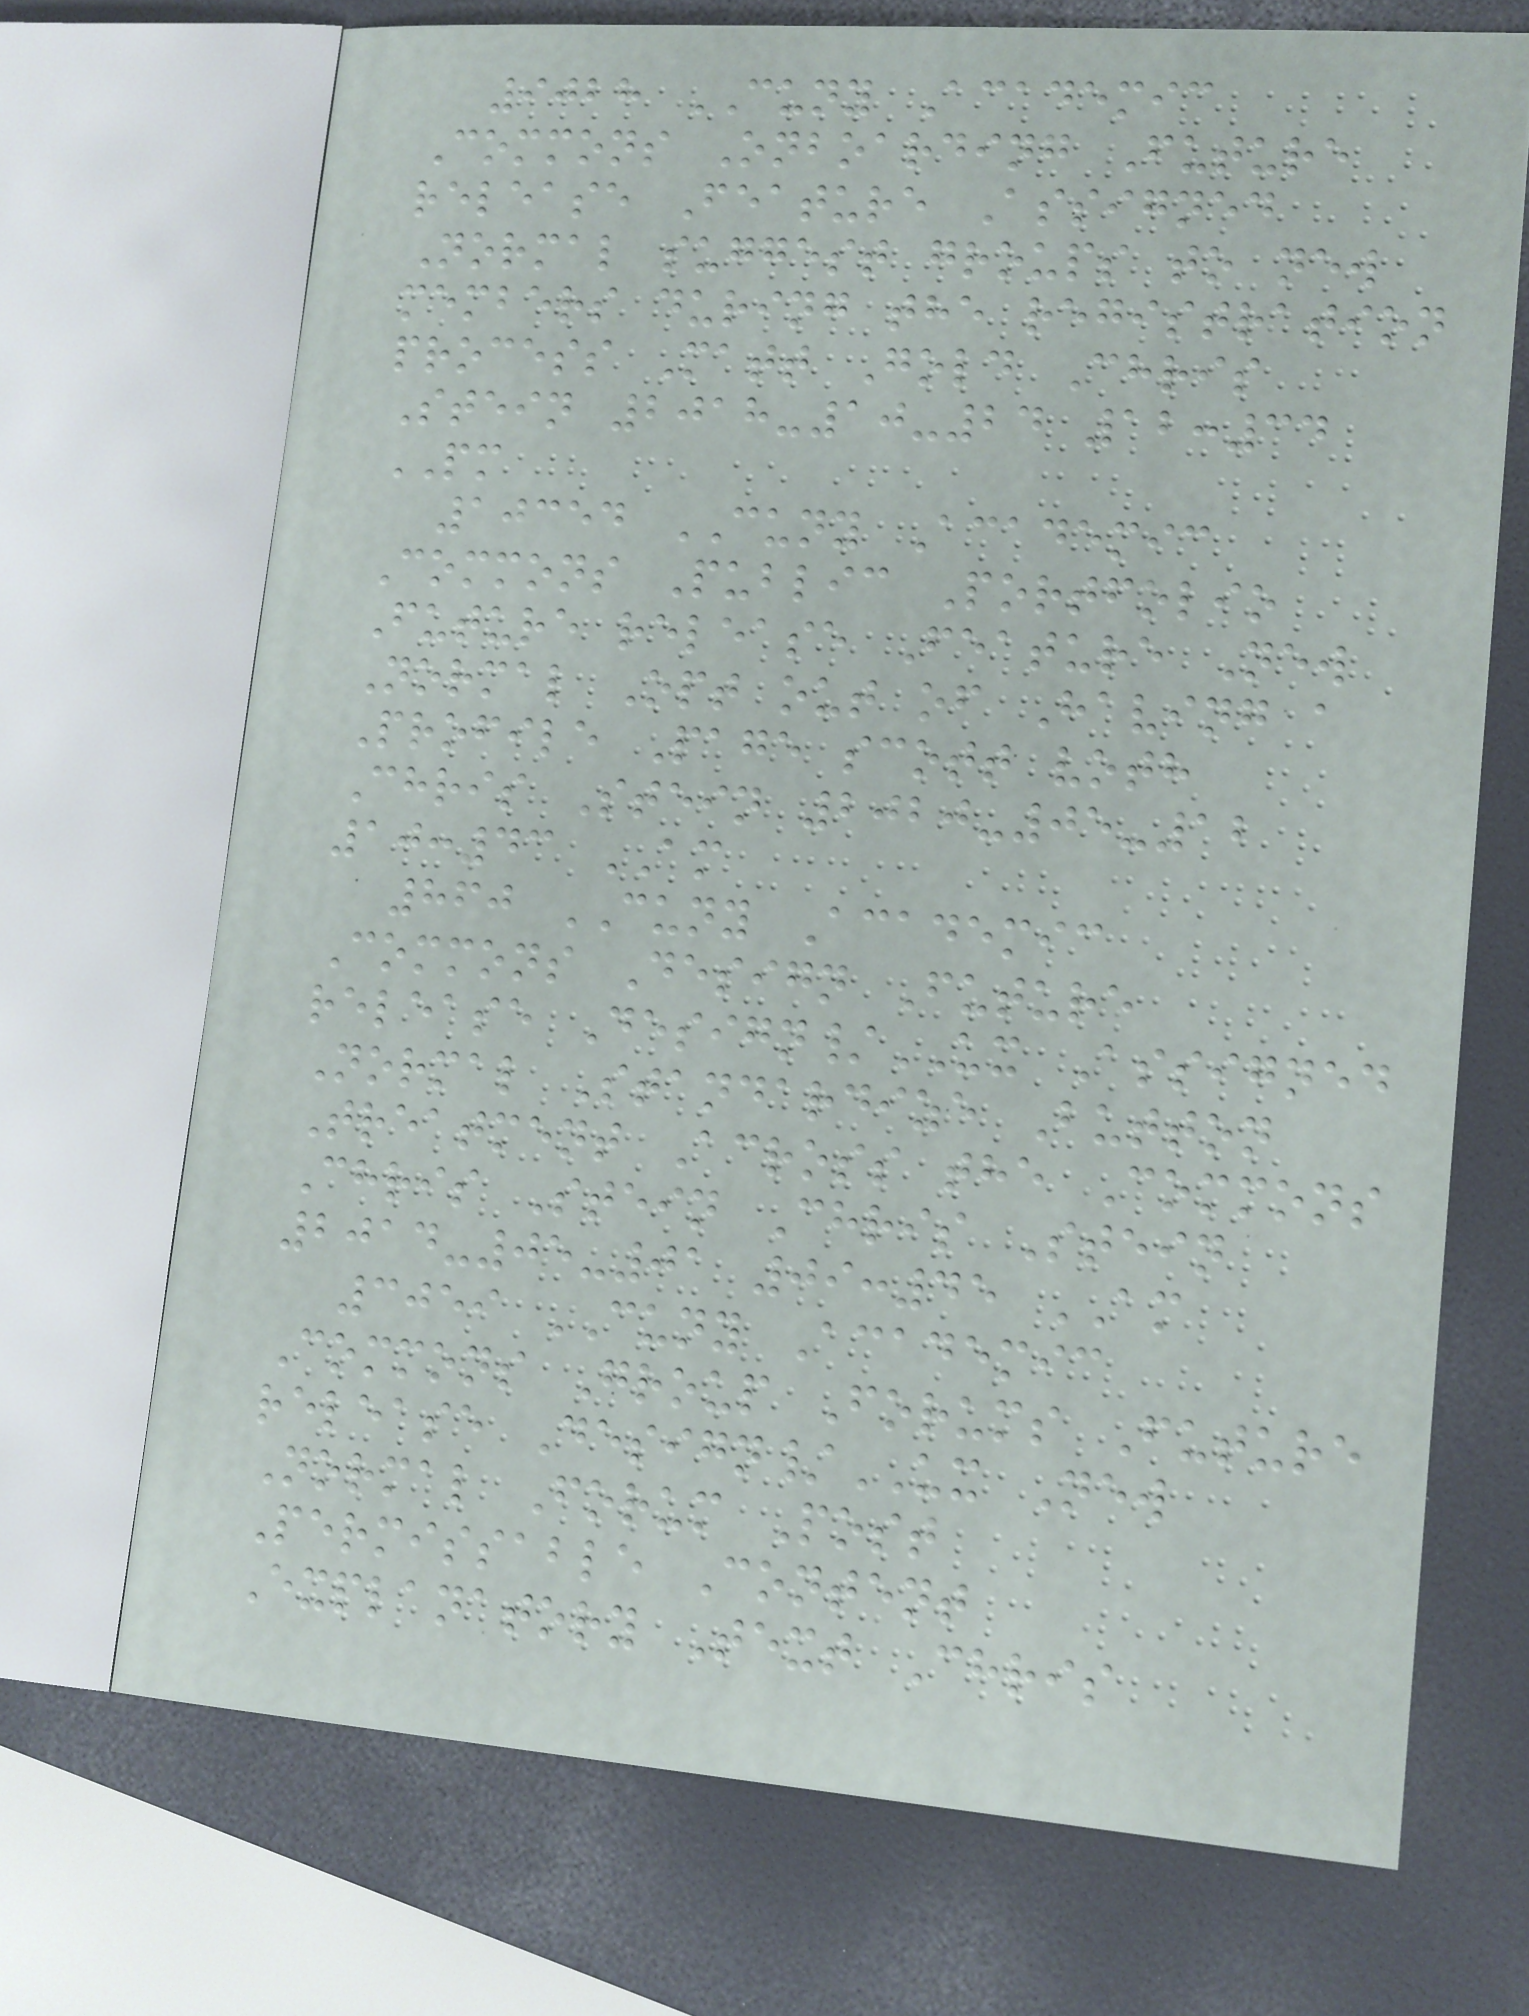9028 CUNY Academic
Commons Onboarding Future
release Feature Assigned
Normal suggest groups to new
members during the registration
process Matt Gold Chris
Stein 2018-10-24 12:34
PM
10354 CUNY Academic
Commons Public Portfolio
Future release Feature New
Normal Opt out of Having a
Profile Page scott voth
Chris Stein 2020-05-12
10:43 AM
860 CUNY Academic
Commons Design Future
release Design/UX Assigned
Normal Standardize Button
Treatment Across the Commons
Chris Stein Chris Stein
2014-05-01 09:45 AM
3059 CUNY Academic
Commons Group Forums Future
release Design/UX New
Normal Forum Post
Permissable Content
Explanatory Text Chris
